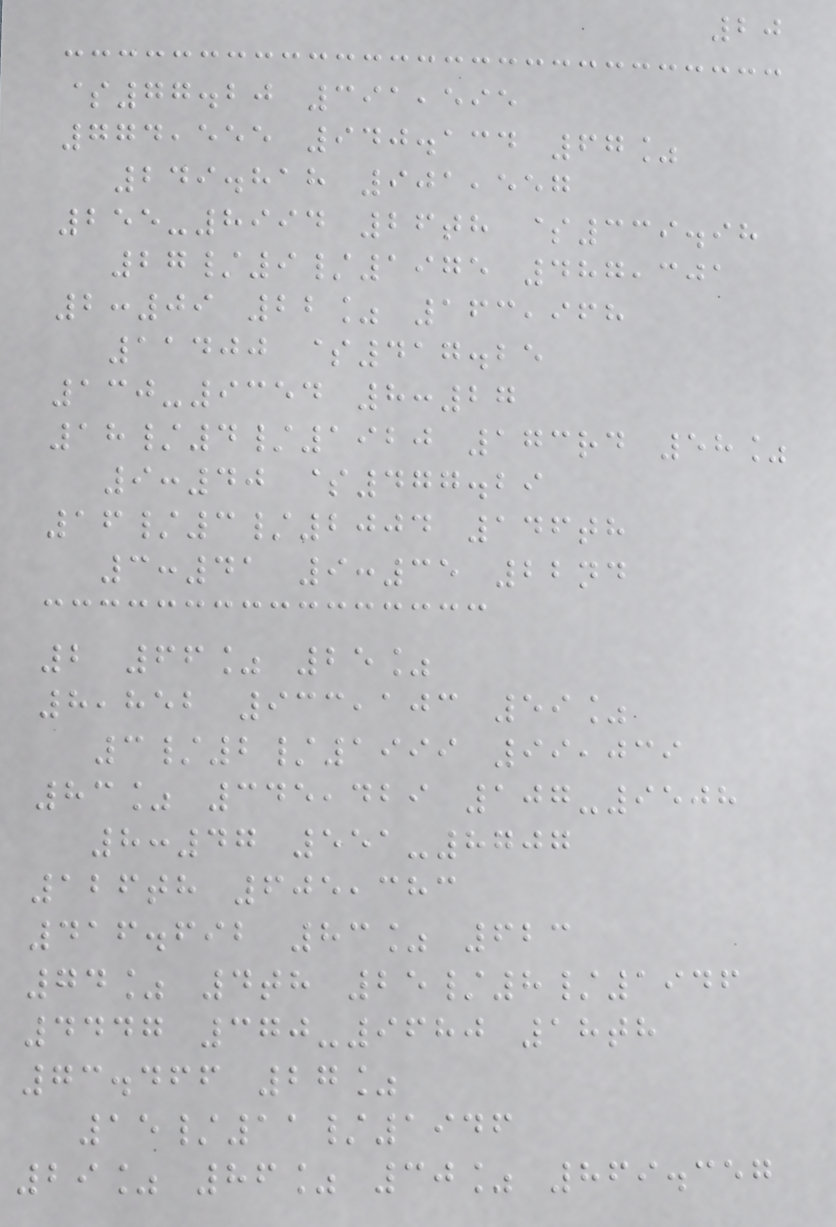20
$77.20 391,595
774,555 940.134 67%
249.818 901,557
255-8994 26th $339.98
27/9/1975 487,301
2:09 22% 163,968
11400 $417.25
130-9354 8:27
18/4/1920 173rd 58%
9:40 $477.29
16/3/2004 146th
3:41 9:35 22nd
2 66% 25%
8,852 933,103 59%
3/2/1999 99,039
83% 345,429 107-9508
8:47 551-8707
126th 605,383
416.692 83% 623
74% 4th 25/8/1946
4447 370-9680 18th
73.466 27%
15/11/1946
29% 86% 30% 869.357
